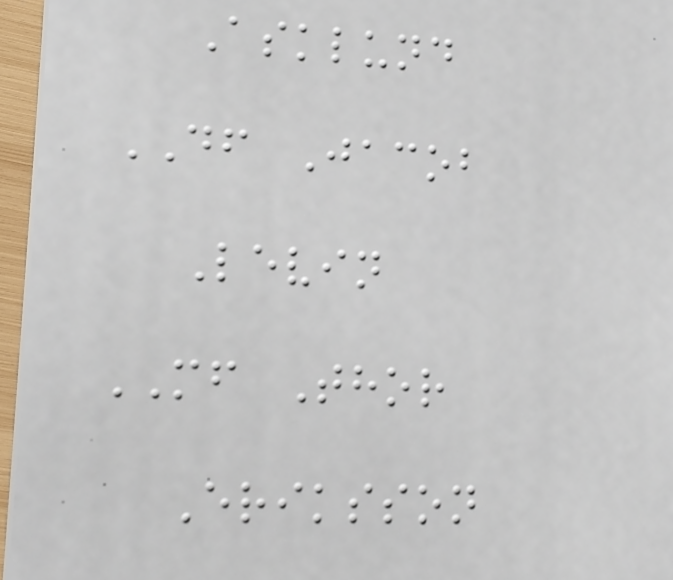Asklund
DF Jacob
Levin
MF Thor
Eriksson
